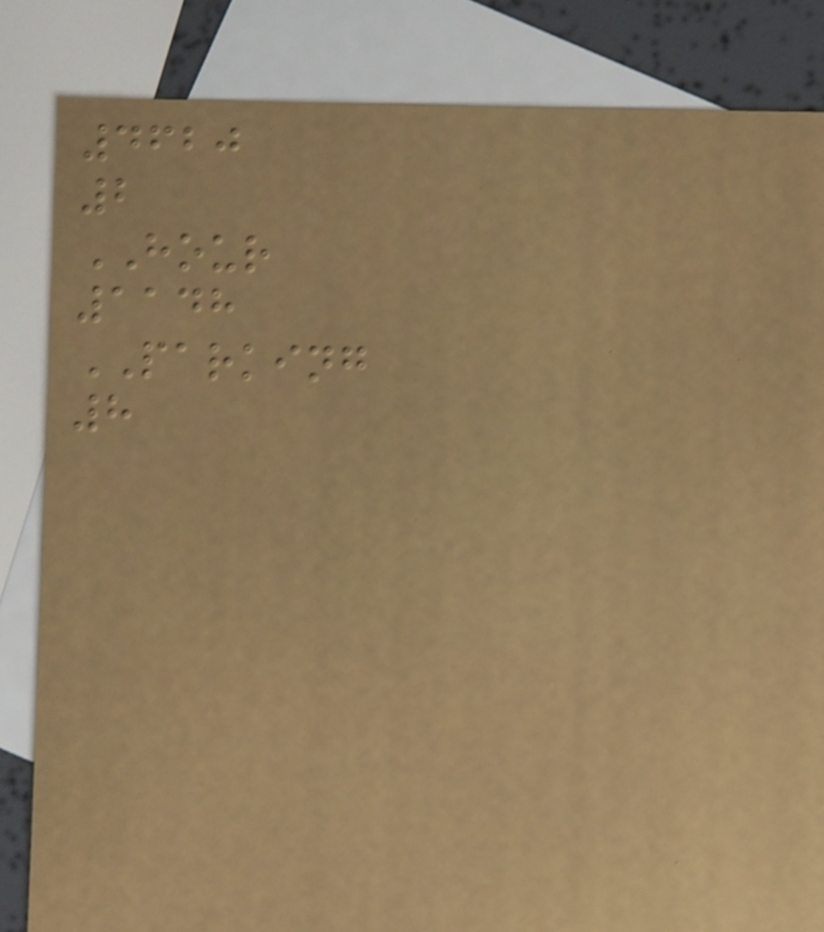4620
2
HOUR
1148
PARKING
8
